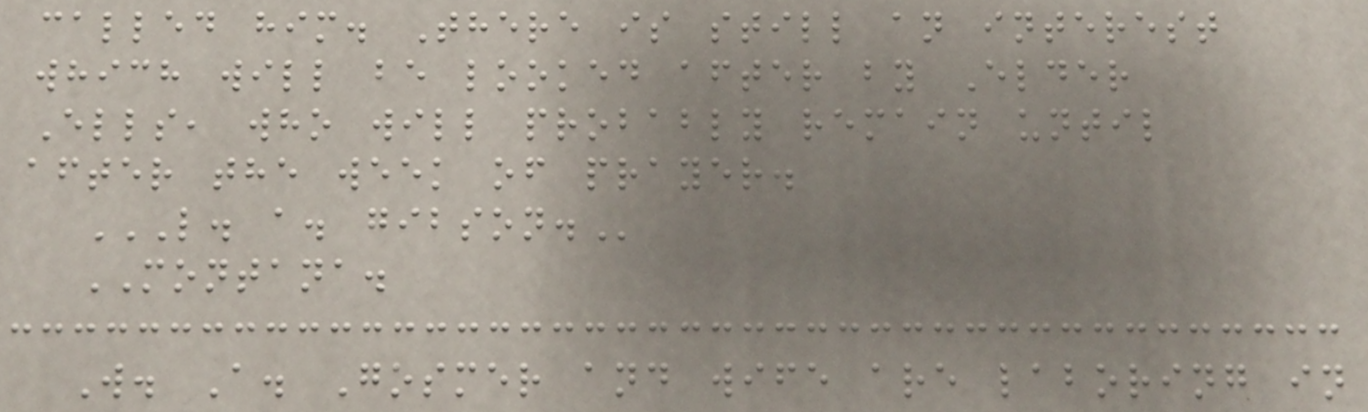called him. There is still an interest
which will be looked after by Elder
Ells, who will probably remain until
after the week of prayer.
L. A. GIBSON.
MONTANA.
W. A. Gosmer and wife are laboring in
